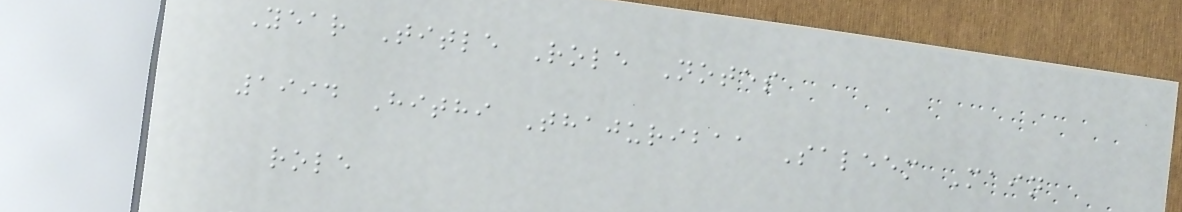Year Title Role Notes
1994 Hithi Thajuribaa Saleem Main
role
